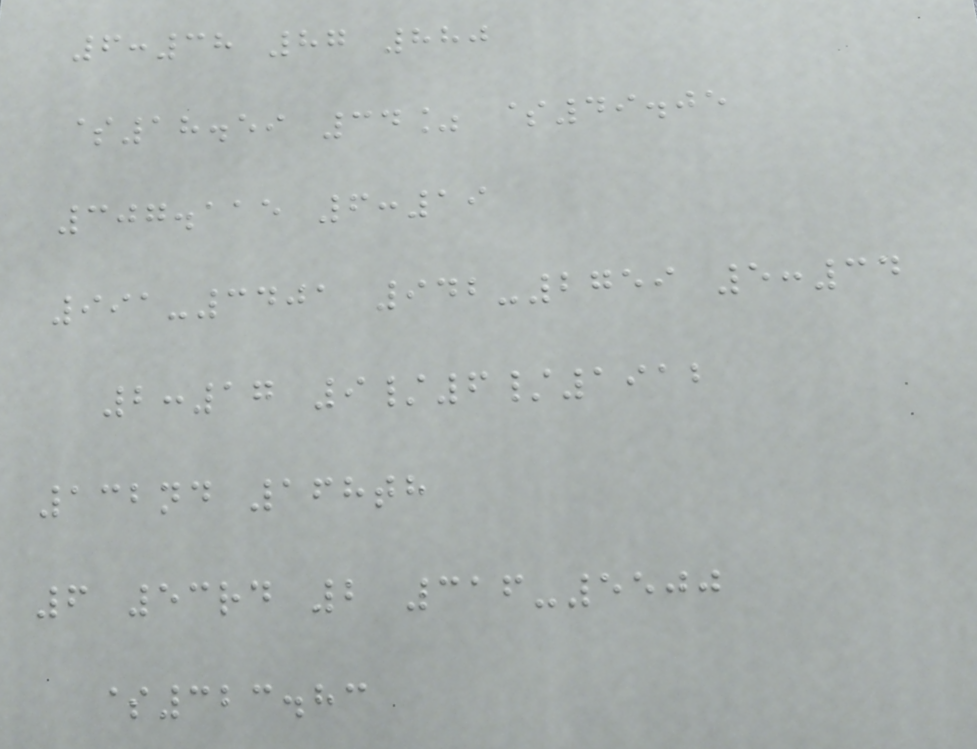6:38 87 880
$18.59 34% $49.05
307.115 6:19
991-3401 942-2759 5:34
2:17 9/6/1912
132nd 168th
6 53rd 2 316-5500
$323.83
